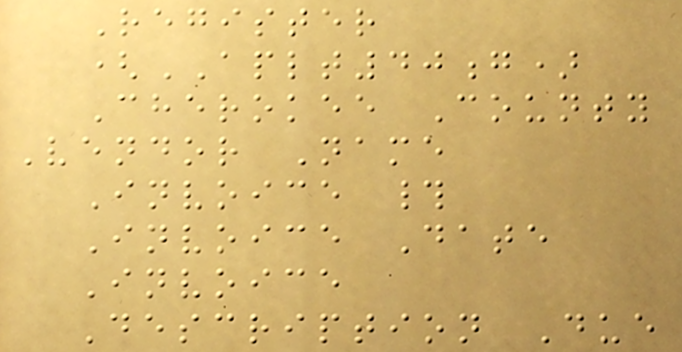Register
(APLT40g)
Cherokee County
Vendor Name
Invoice #
Invoice Date
Invoice
Description Due
